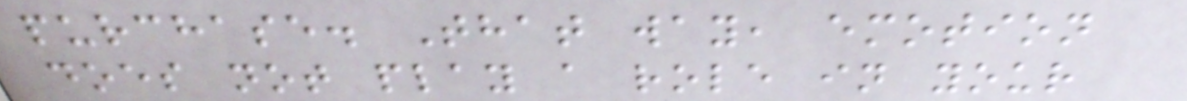purchase. That way, emotion
does not play a role in your
